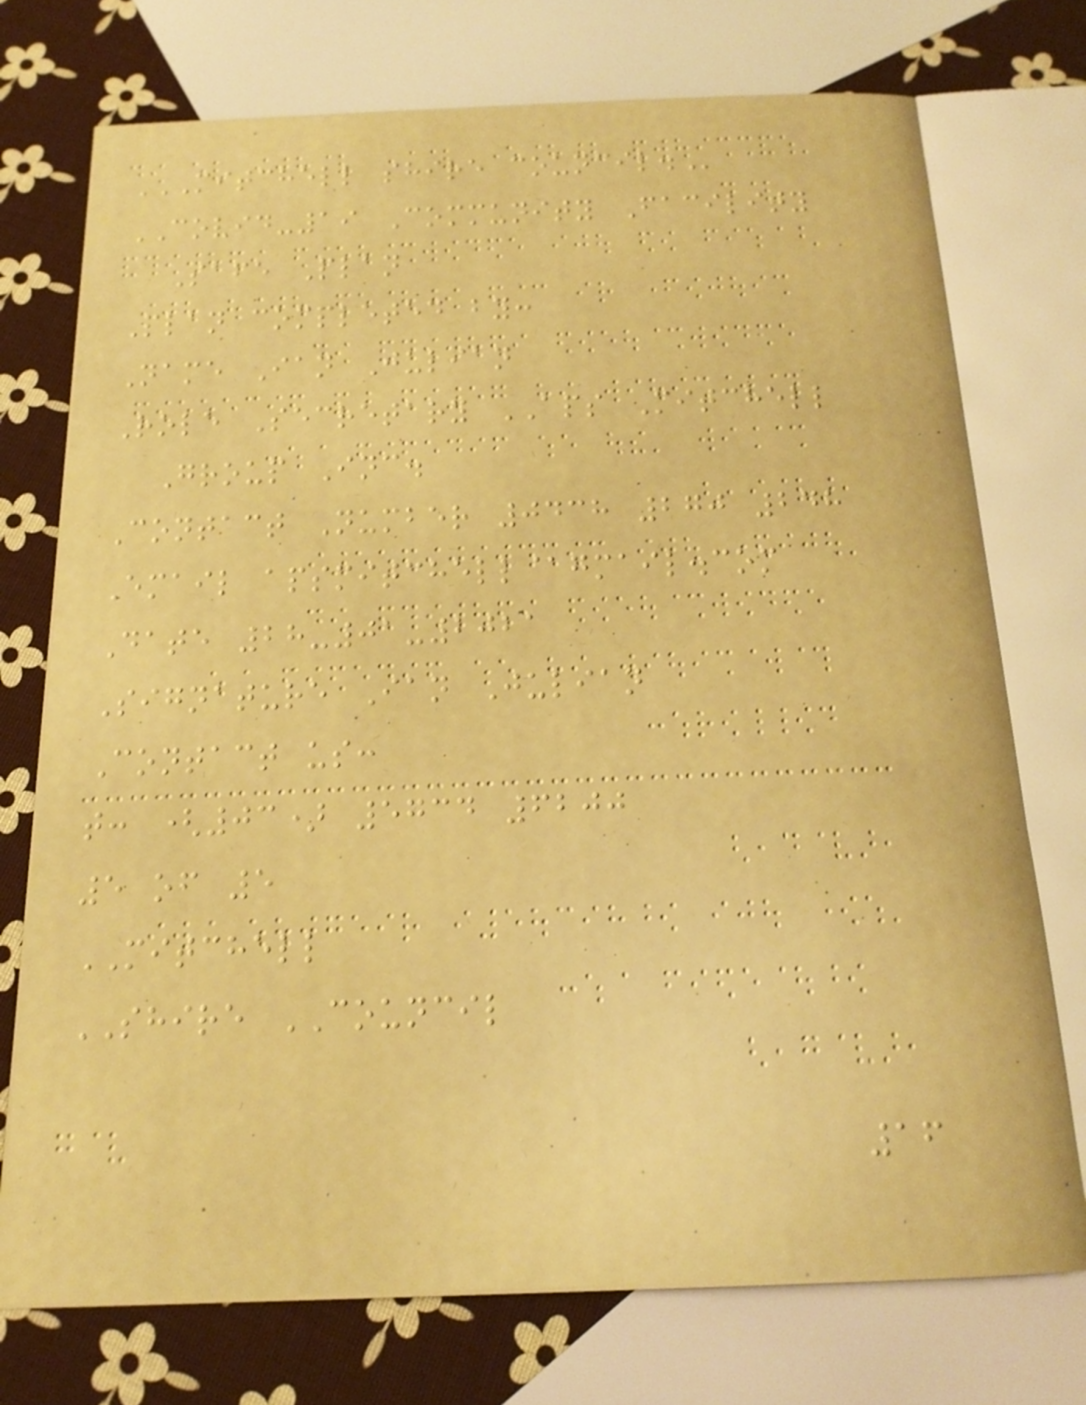MITCHELL SHIRE COUNCIL.
COVID-19 Community Facility
Safe Plan
Plan completed by:
Name Ian Julian
Role Secretary APS Mitchell
Group Inc.
Contact Number 0438 270 248
Email apsmitchell@gmail.com
Date 28-01-2021
Signature Ian Julian
Contact us:
t: (03) 5734 6200
5 of 5
MITCHELL
SHIRE COUNCIL
16
